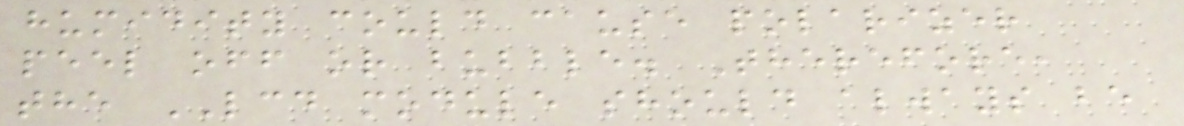humidity could cause polarizer
peel off or bubble. Therefore,
the LCD module should always be
